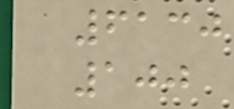6130
100
